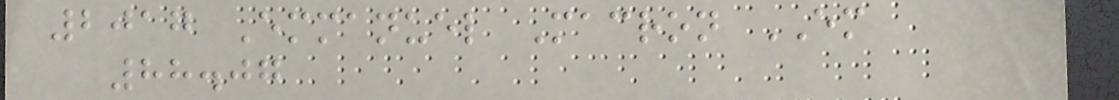2017 Emmanuel Macron EM
88.07
